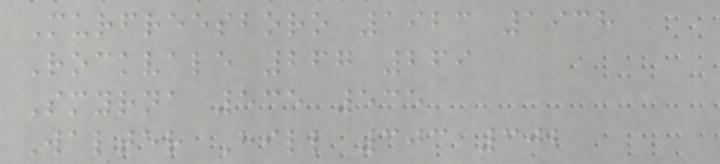Murfreesboro 1923 1938
Rockvale 267 269
Smyrna 535 535
Walter Hill 303 302
